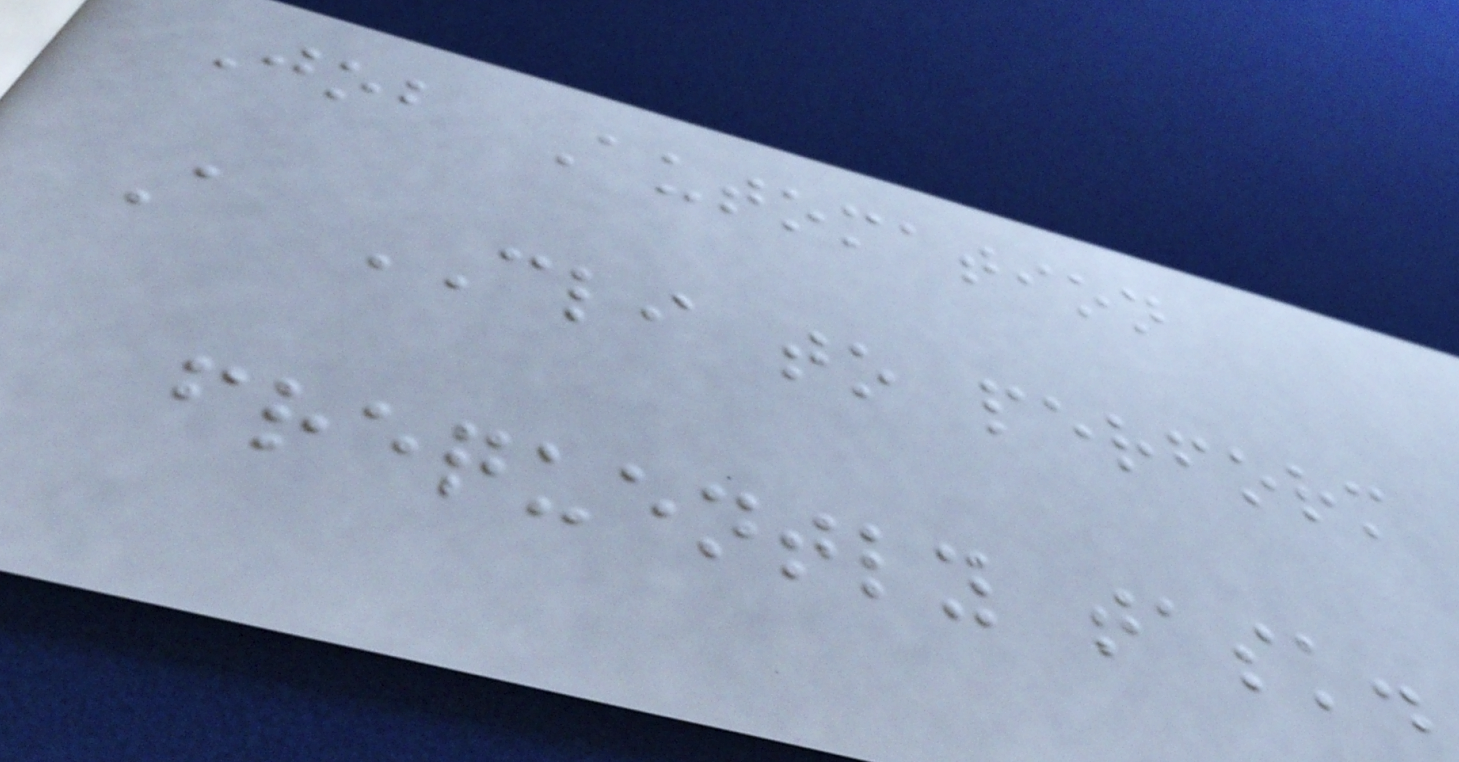Job Automation
A CLI to perform
frequently task.
